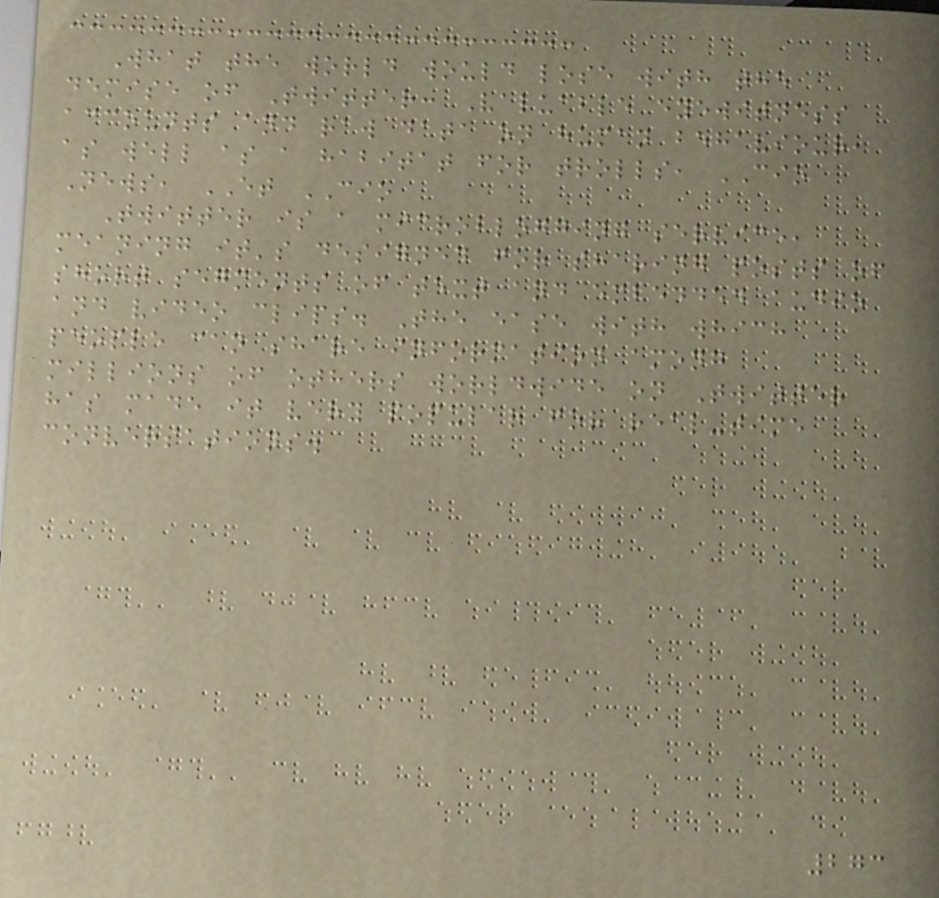What the world would lose with the
demise of Twitter: Valuable eyewitness
accounts and raw data on human behaviour,
as well as a habitat for trolls, CIO
News, ET CIO
Twitter is a microblogging service,
meaning it's designed for sharing posts of
short segments of text and embedded audio
and video clips. The ease with which
people can share information among
millions of others worldwide on Twitter
has made it very popular for real-time
conversations.
273
